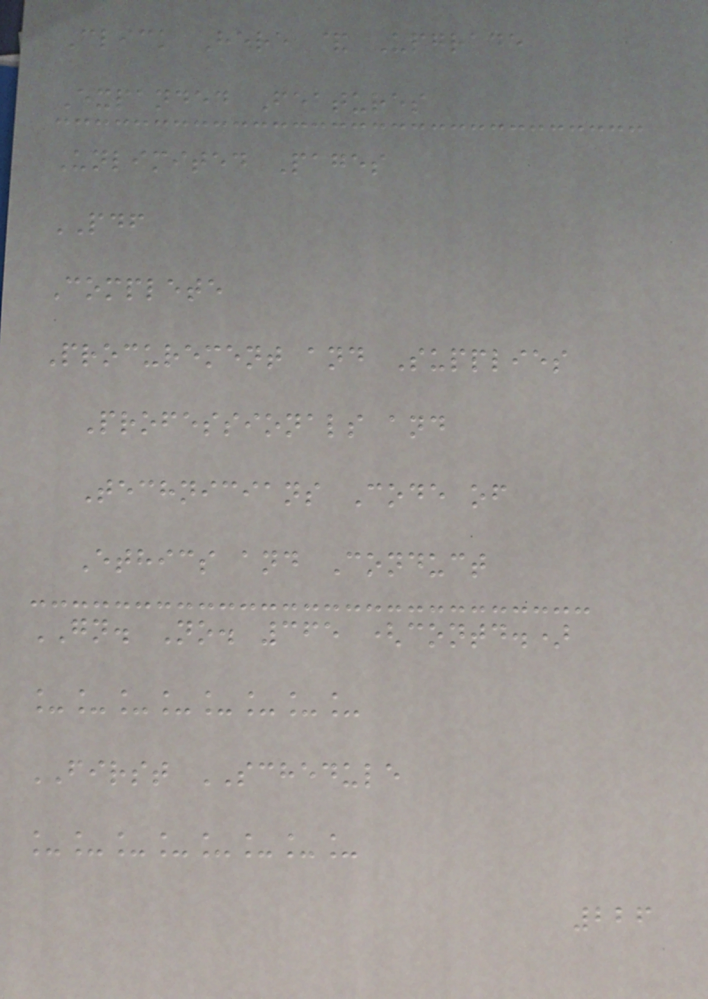Click Here & Upgrade
Expanded Features
Unlimited Pages
PDF
Complete
Procurement and Supplies
Professionals and
Technicians Code of
Ethics and Conduct
GN. No. 365 (contd.)
________
FIRST SCHEDULE
________
226
